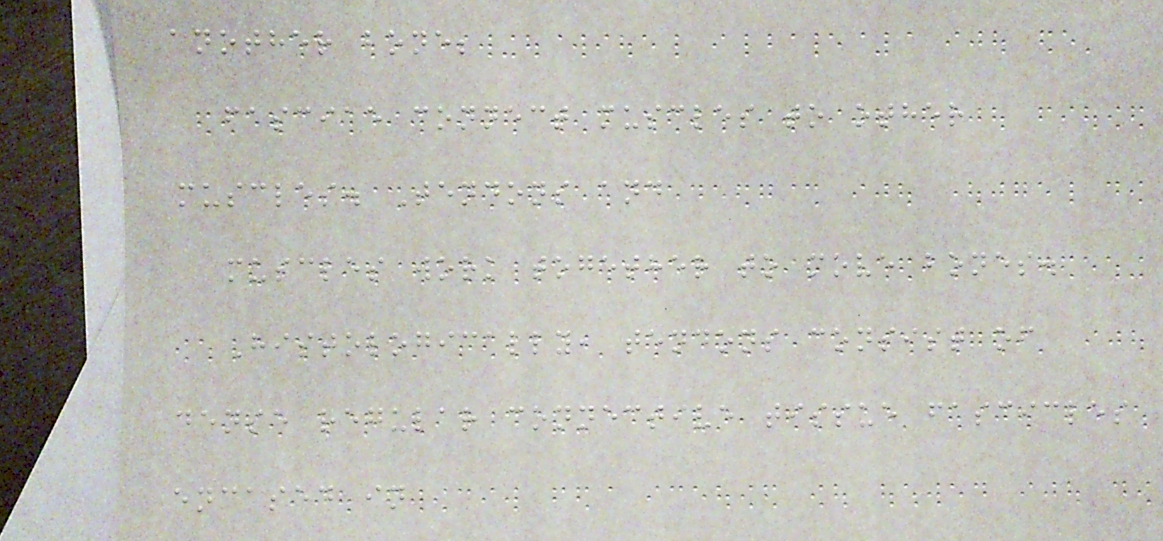another bone;
fasciae connect muscles to other
muscles. Tendons and
muscles work together to move bones.
Histologically, tendons consist of
dense regular connective tissue fascicles
encased in
